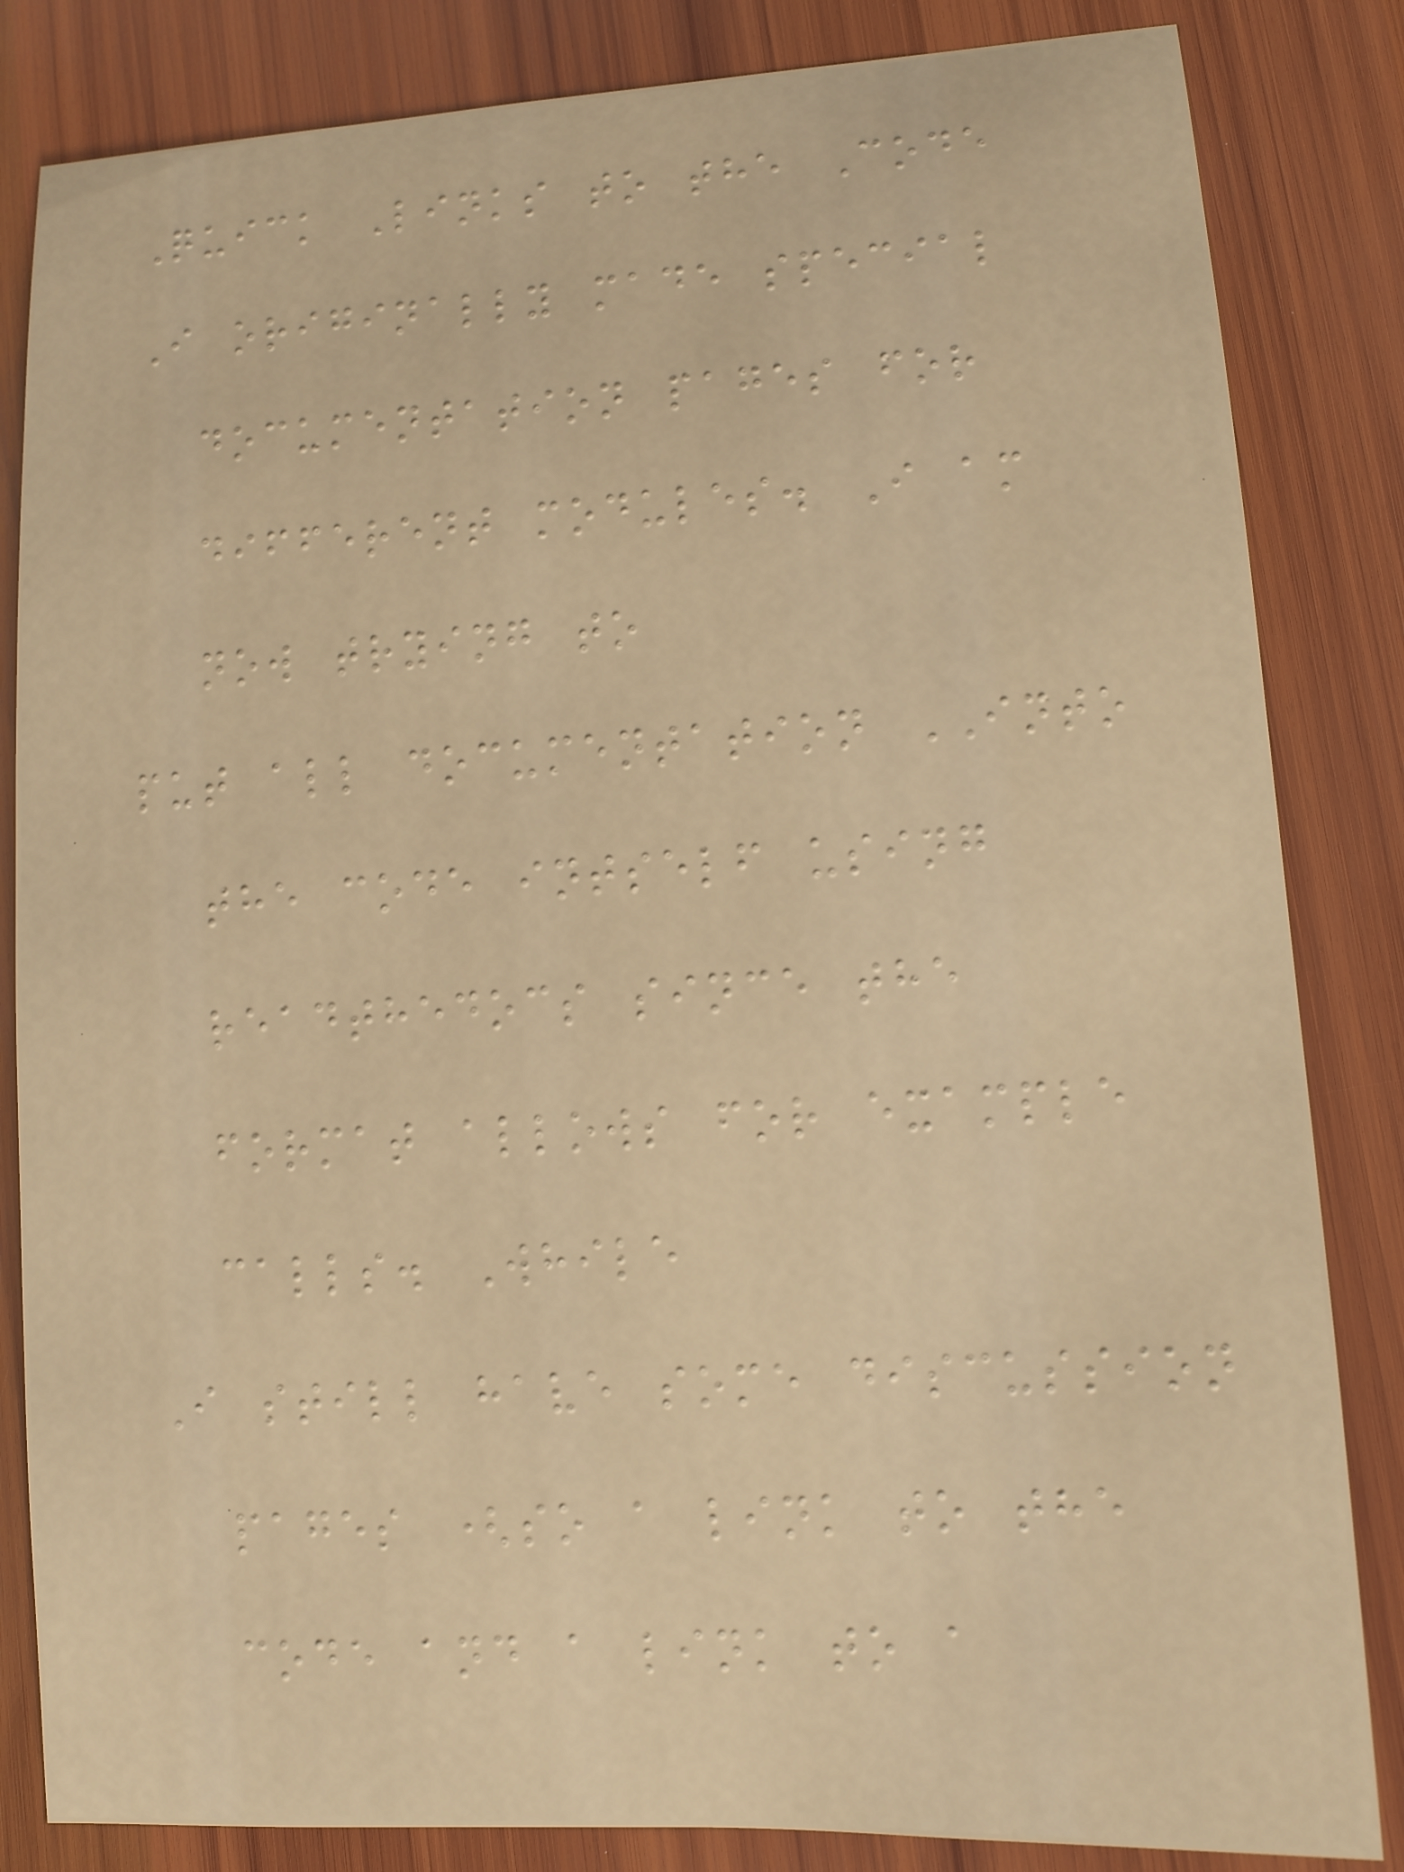Quick Links to the Code
I originally made special
documentation pages for
different modules. I am
now trying to
put all documentation INTO
the code intself using
readthedocs since the
format allows for example
calls. While
I still have some discussion
pages (so a link to the
code and a link to a
